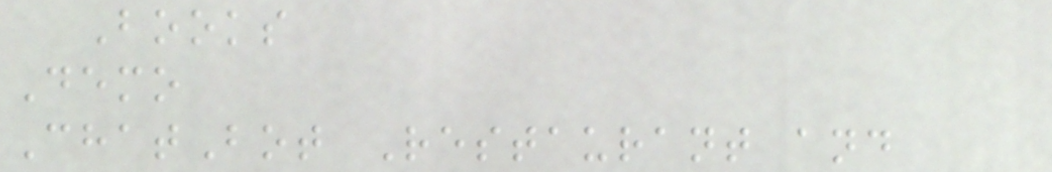Books
Demo
ChatBot Restaurant and
